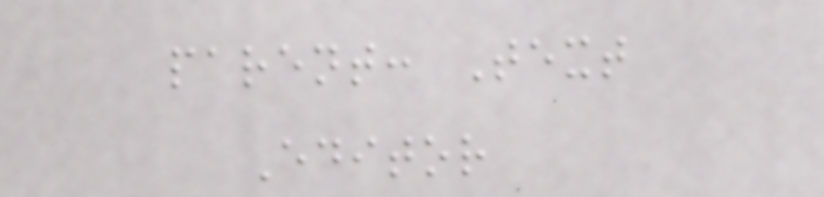parent: Text
Editor
